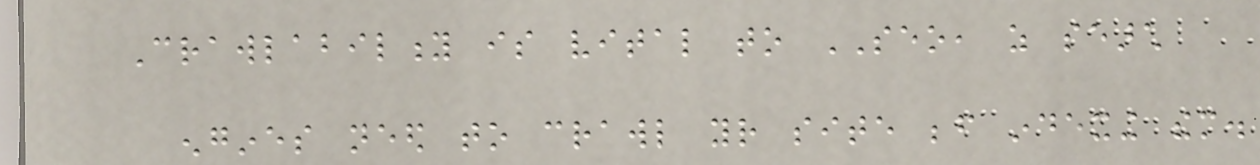Crawlability is vital to SEO, as search
engines need to crawl your site before indexing them.
